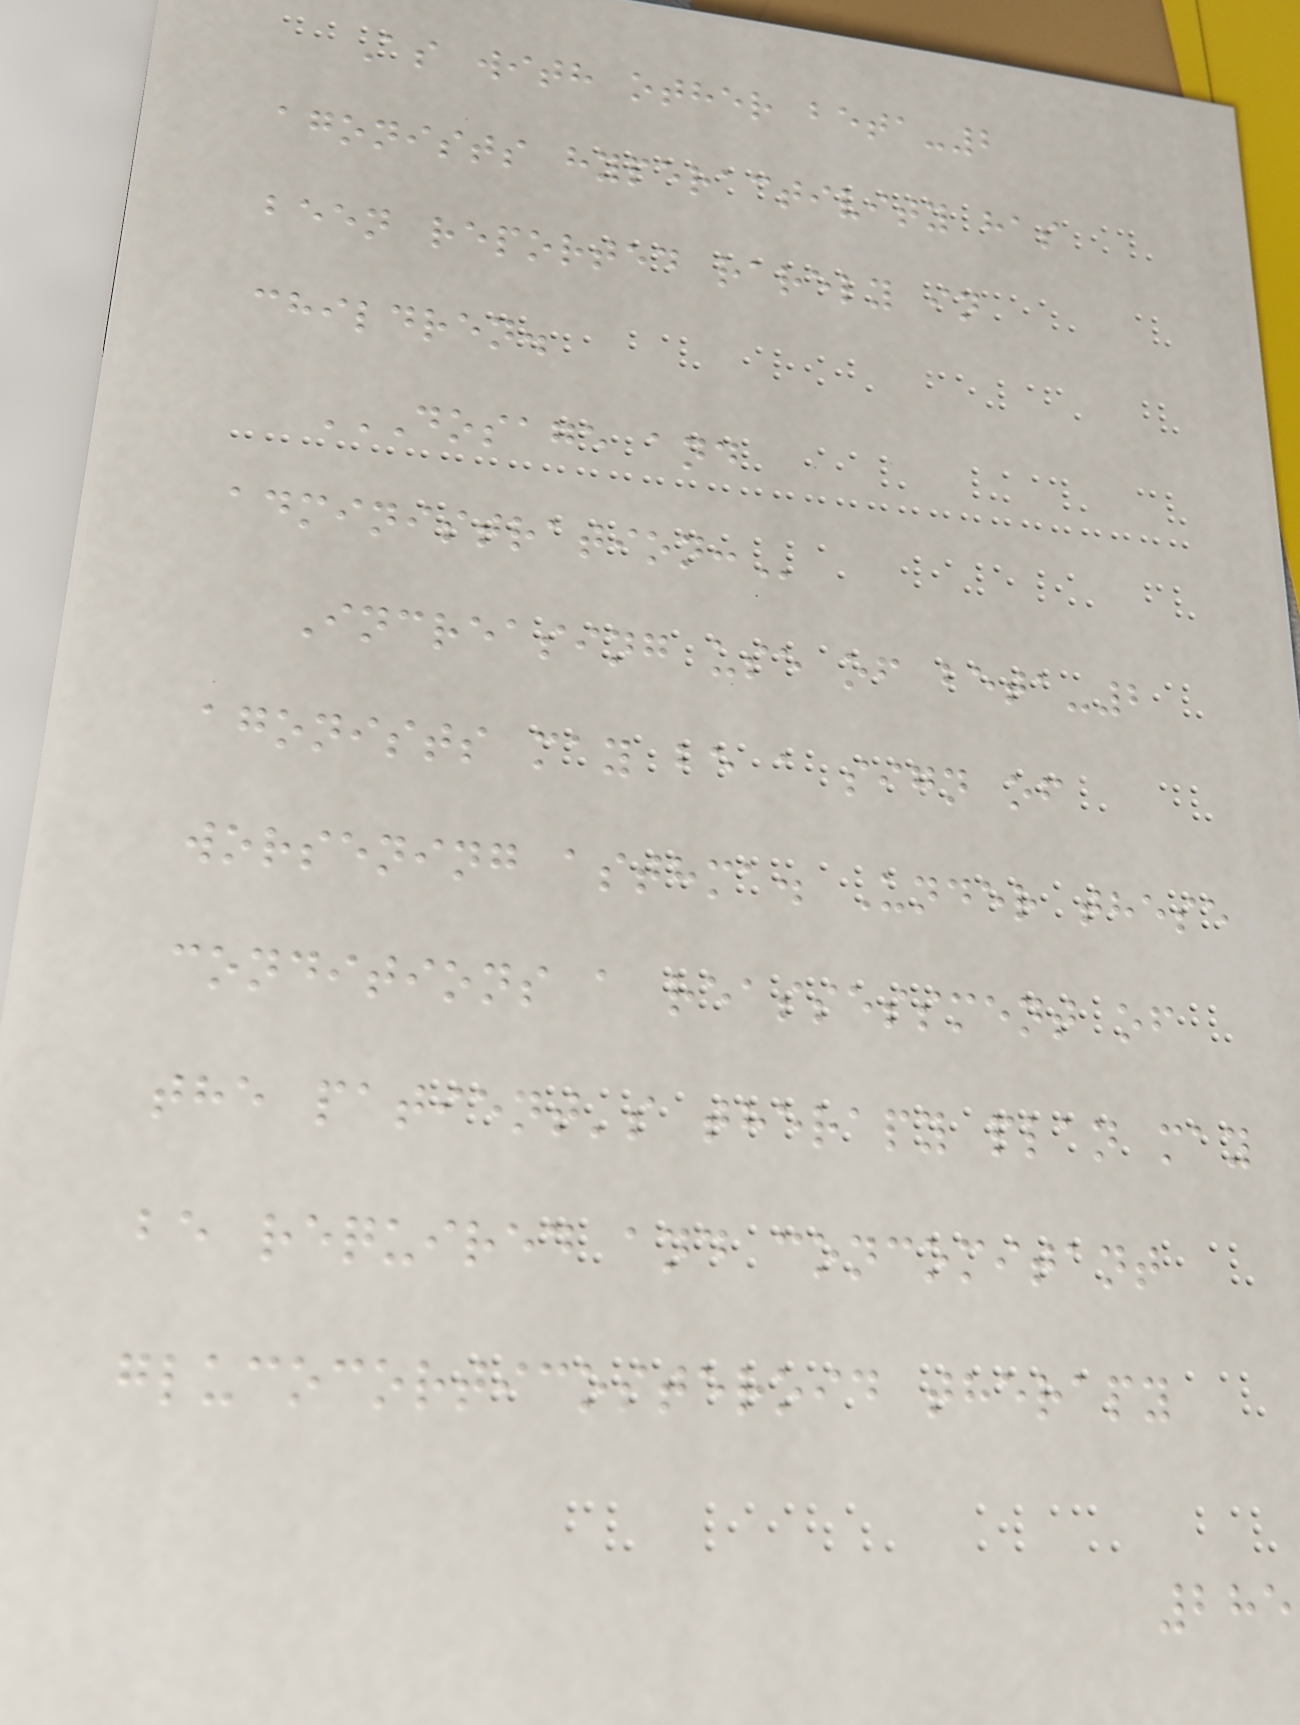As with other beta-2
agonists hyperactivity has
been reported rarely in
children.
DOSAGE AND
ADMINISTRATION:
Increasing use of beta-2
agonists may be a sign of
worsening asthma. Under these
conditions a reassessment of
the patient's therapy plan may
be required and concomitant
glucocorticosteroid therapy
285
